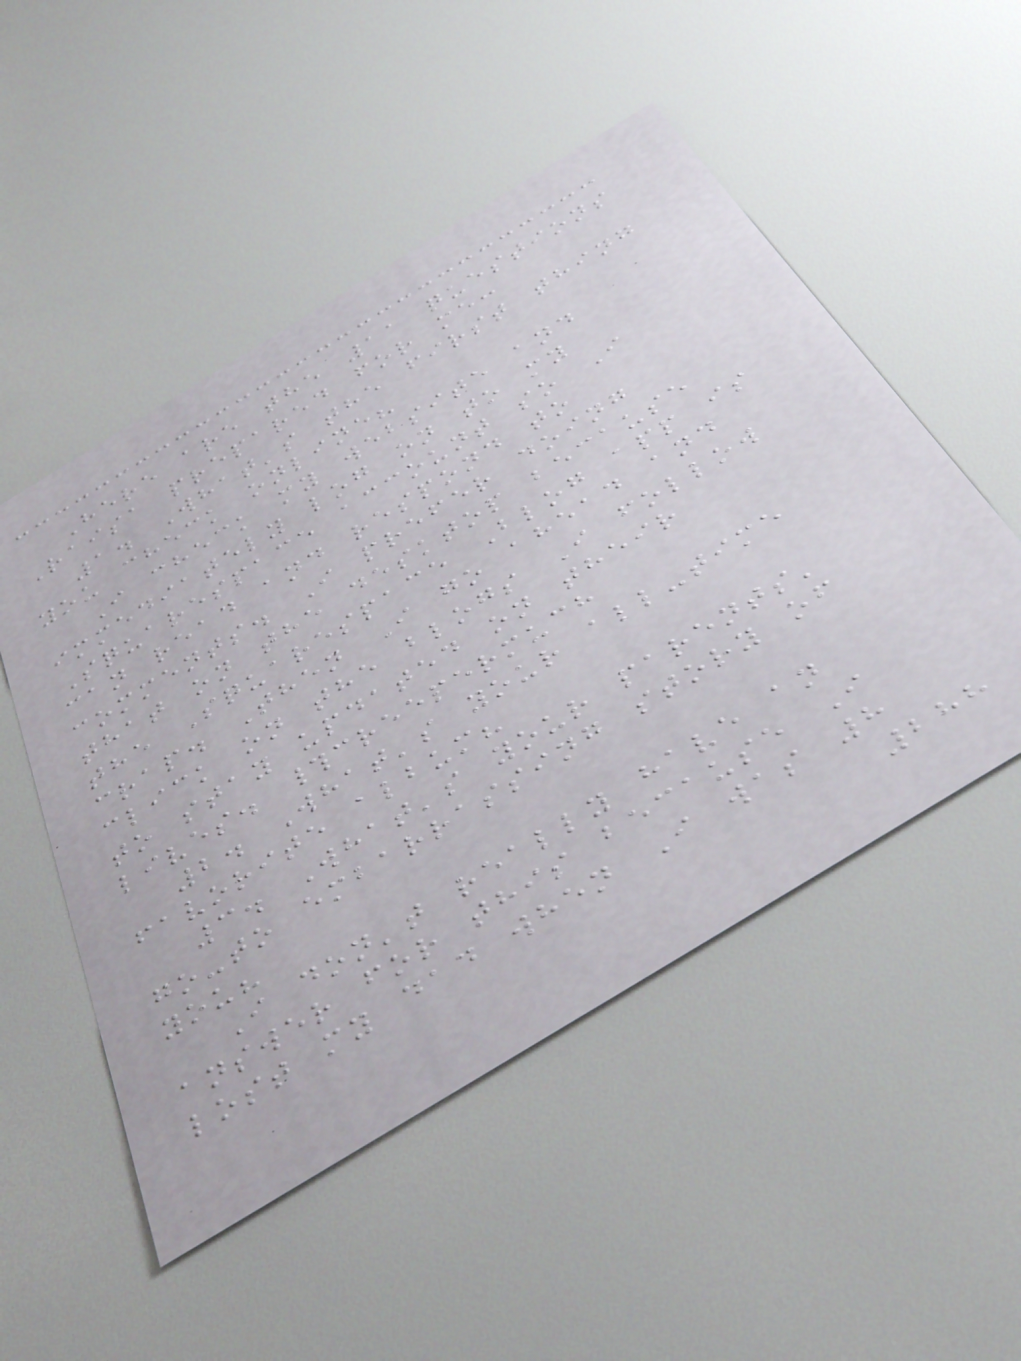Here are the 11 questions
Raisa prepared for me:
1. What's the first thing
you check online?
I check my website and
immediately log on to my
Squarespace account so I
can read and respond to
comments. I prefer doing
that on the desktop because
the Squarespace Blog app is
crap. Then I go ahead and
click on the blogs I follow
to stay updated on their
lives. #creepermuch
2. What's your all-time
favorite album?
3. What's your parents'
go-to embarrassing story of
you?
I don't really have an
answer for this because I
lost my dad when I was 8
288
